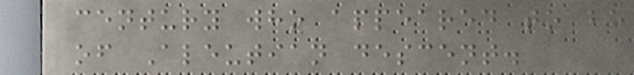century who appeared to be
of Aleutian descent.
